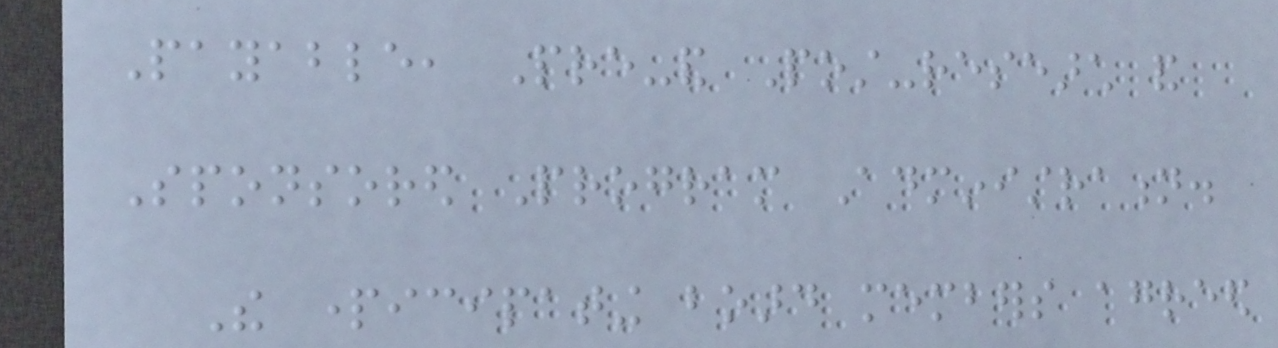Payable, Pre-and Post-research and
Sponsored Program Administration.
The participating board members agreed
